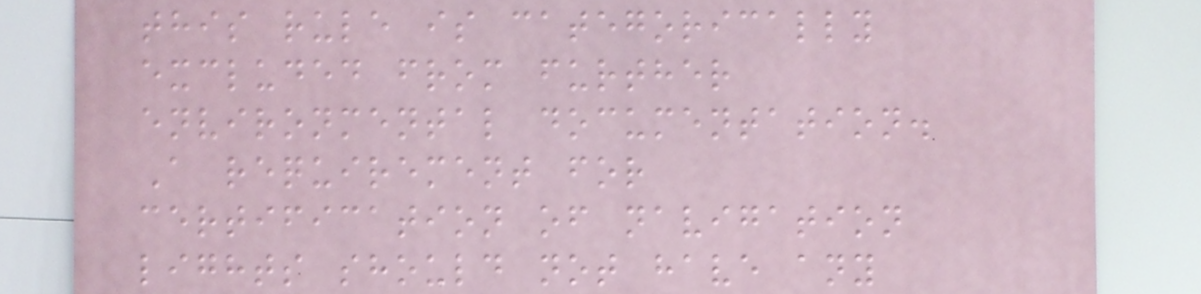this rule is categorically
excluded from further
environmental documentation.
A requirement for
certification of navigation
lights should not have any
